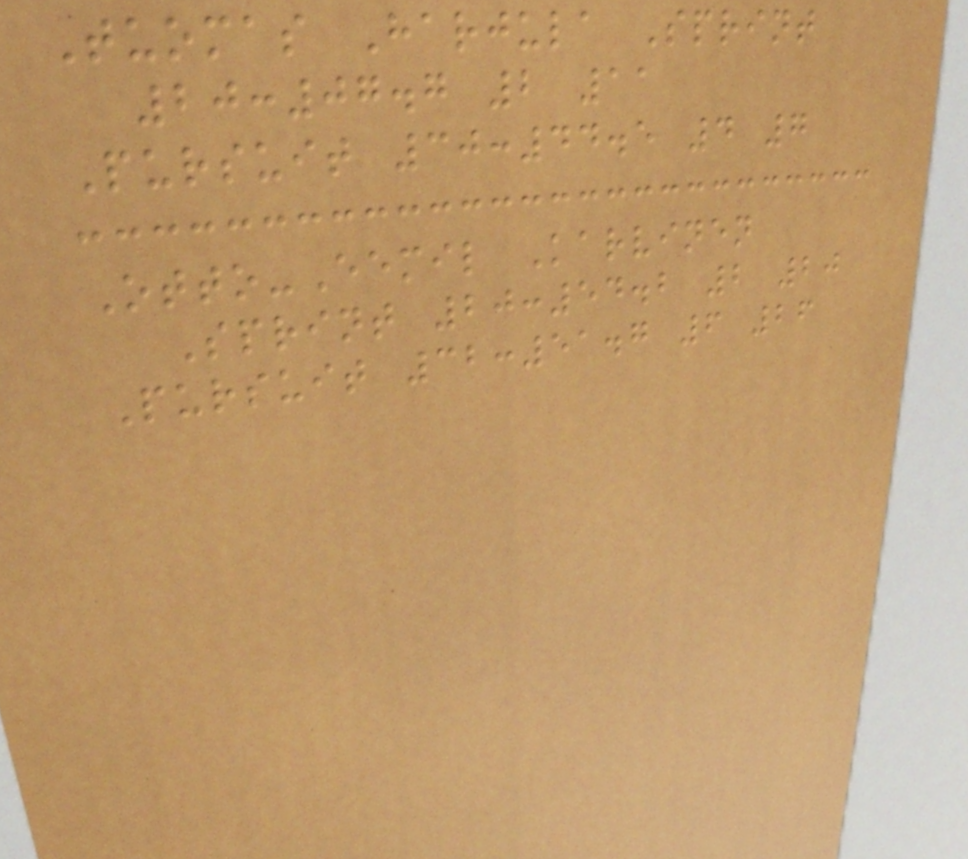Tuomas Harjula Sprint
20:07.7 2 11
Pursuit 30:44.5 4 7
Otto-Eemil Karvinen
Sprint 20:54.2 2 20
Pursuit 32:51.7 6 26
